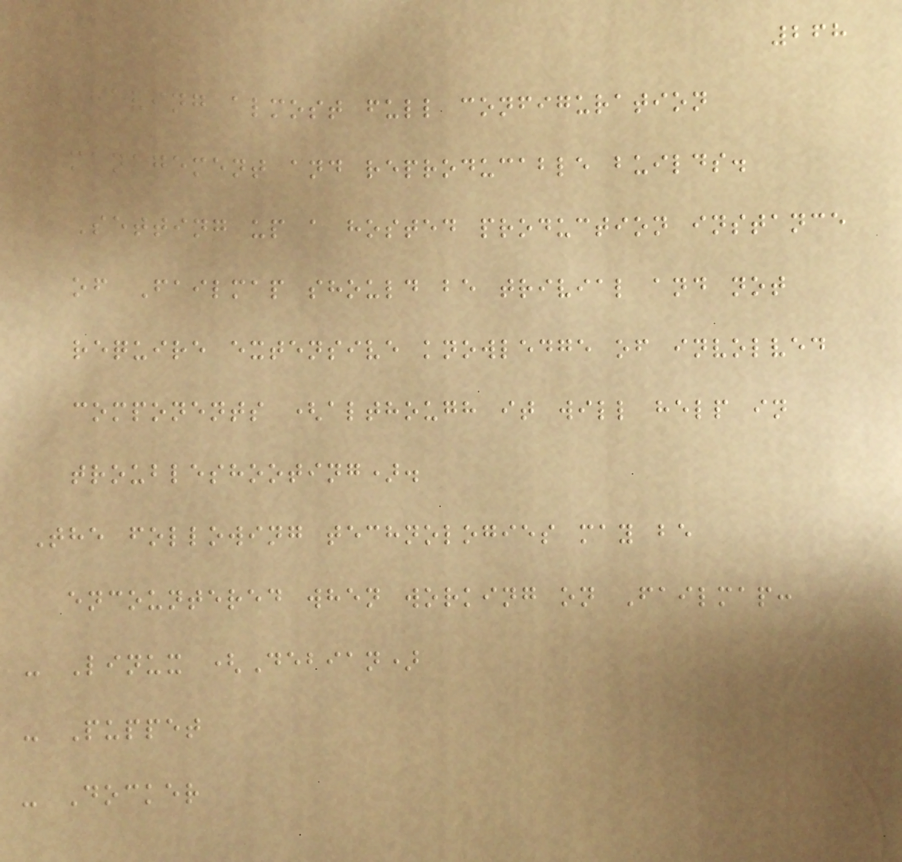268
by having almost full configuration
management and reproducable builds.
Setting up a hosted production instance
of Failmap should be trivial and not
require extensive knowledge of involved
components (although it will help in
troubleshooting).
The following technologies may be
encountered when working on Failmap:
- Linux (Debian)
- Puppet
- Docker
